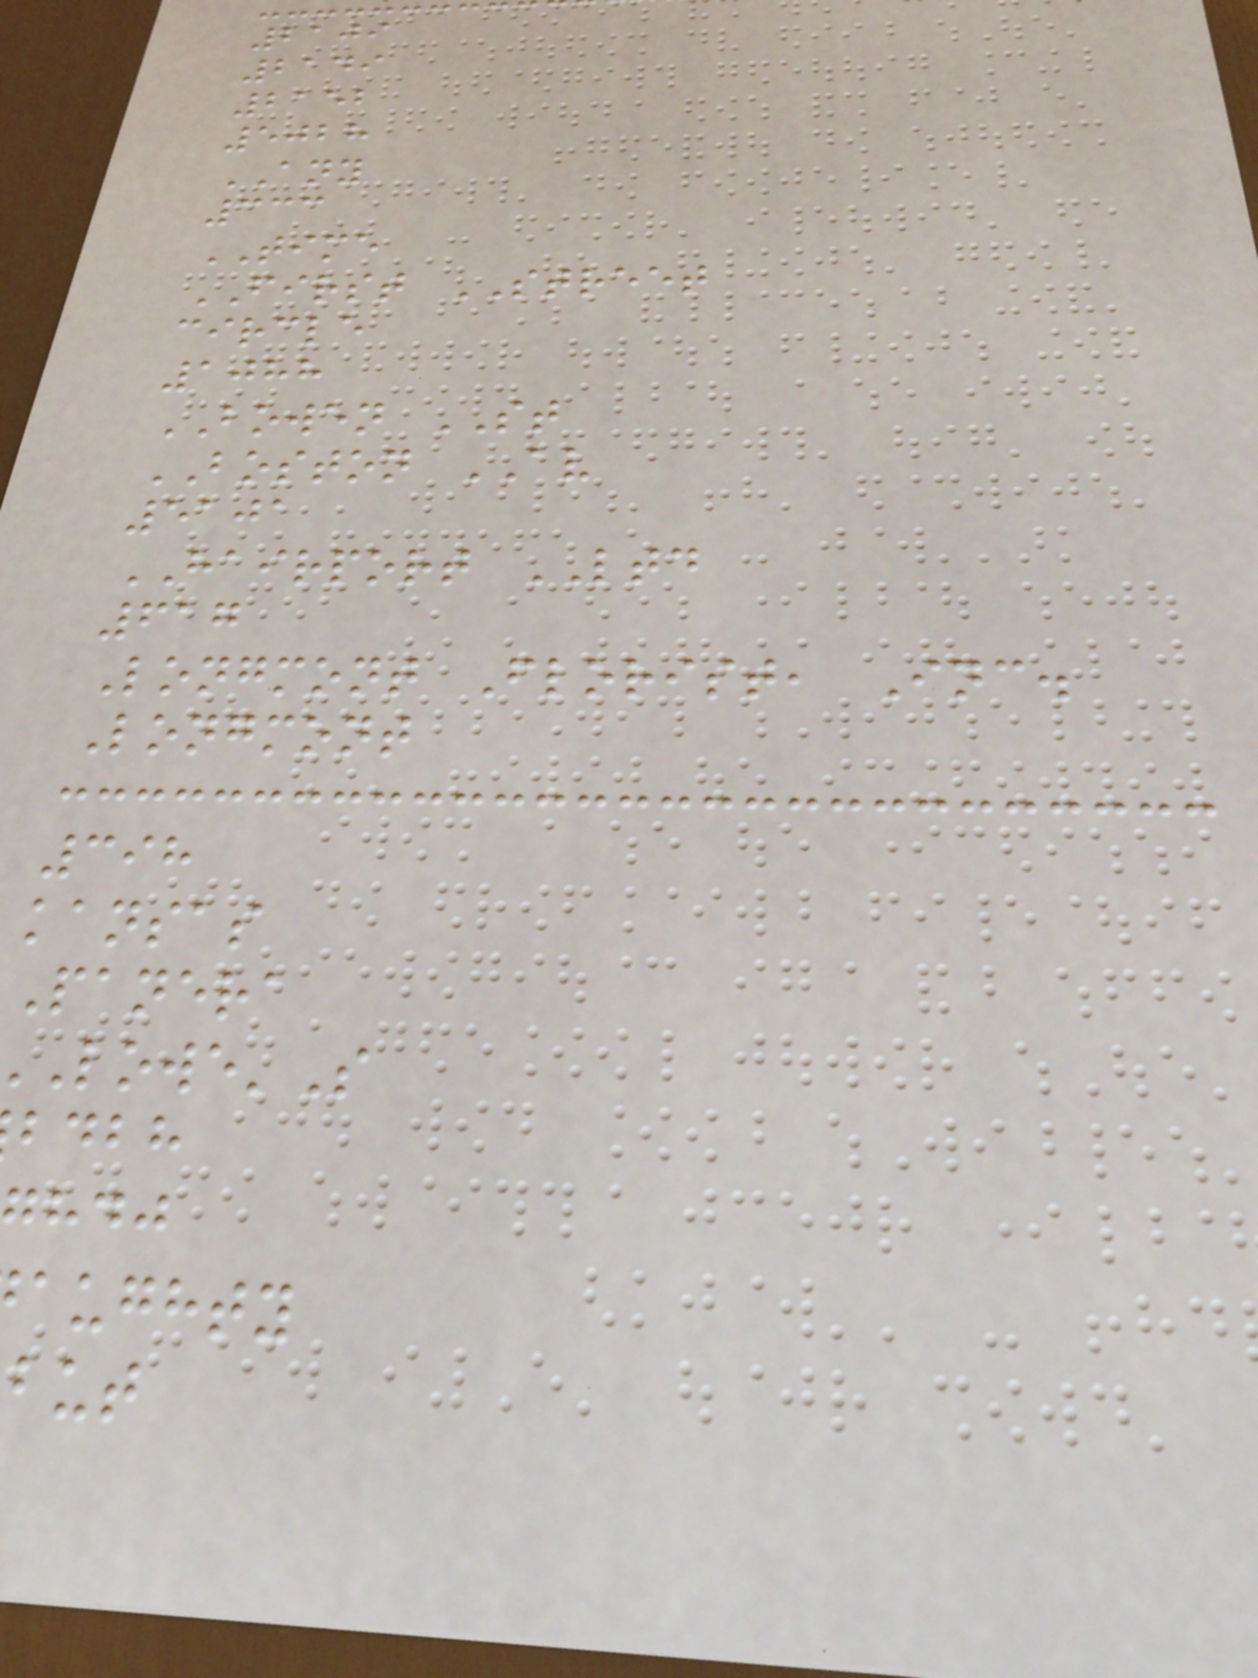2109
2149
2152
5028
ANY
333
TIME
FIRST STREET
circle
1088
BOWEN ST
BOSTON AV
5101
HAIRPORT LTD
617
Longmont Florist, Inc.
Longmont
398
kansas
Panera
bdbh
aughty
